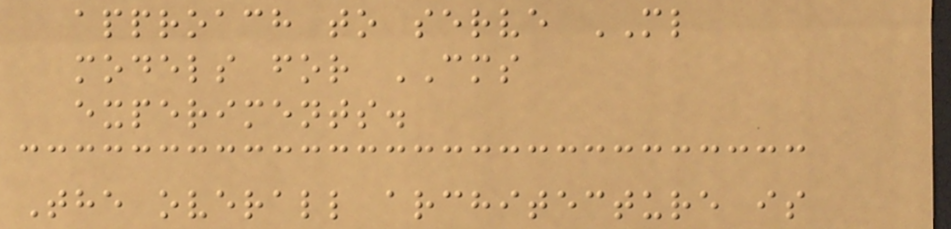approach to serve ML
models for CMS
experiments.
The overall architecture is
